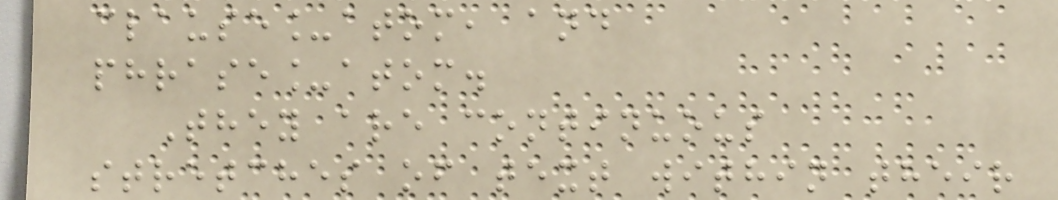clause_atom, and
phrase_atom.
They are continuous
stretches of text within their
